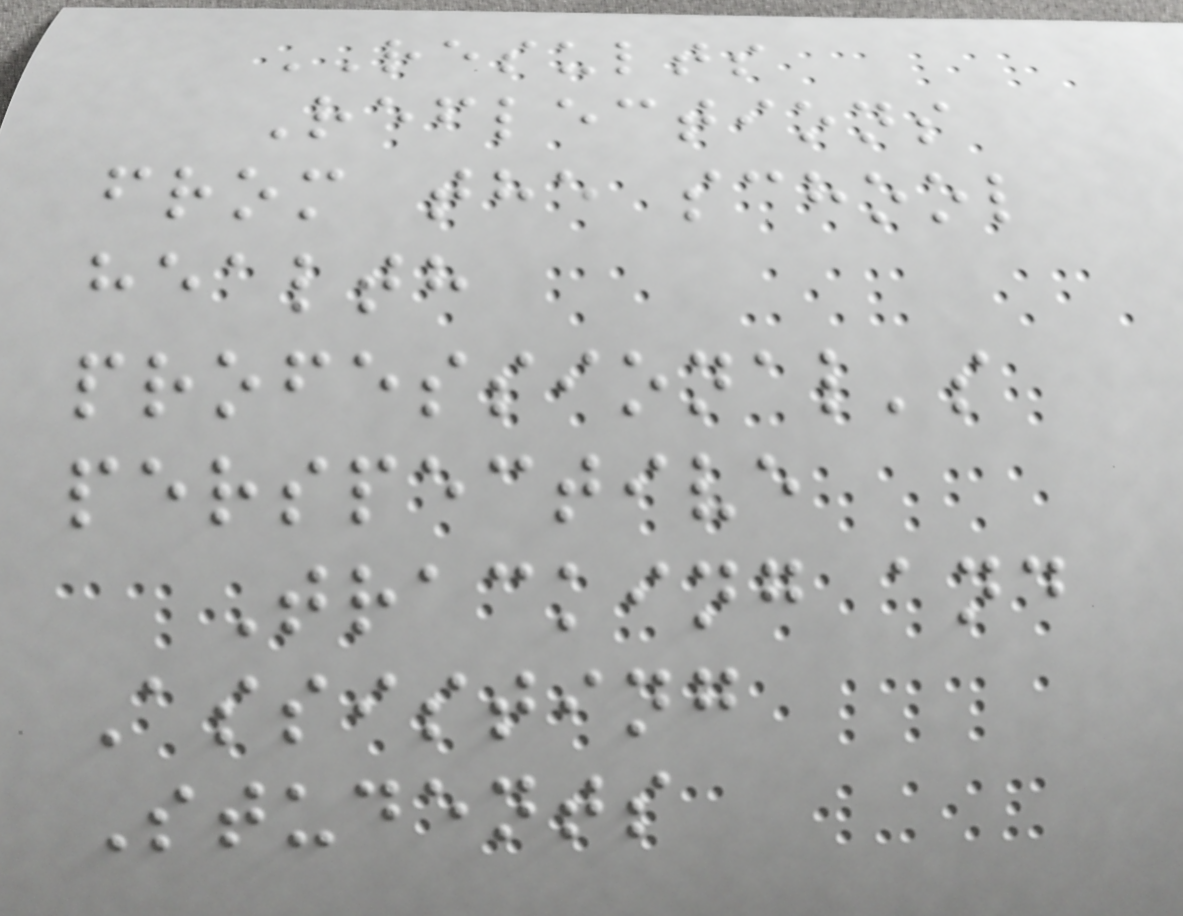RESULTS
Reflections
from the school
health
professional's
perspective
Tracking and
Assisting
Students
